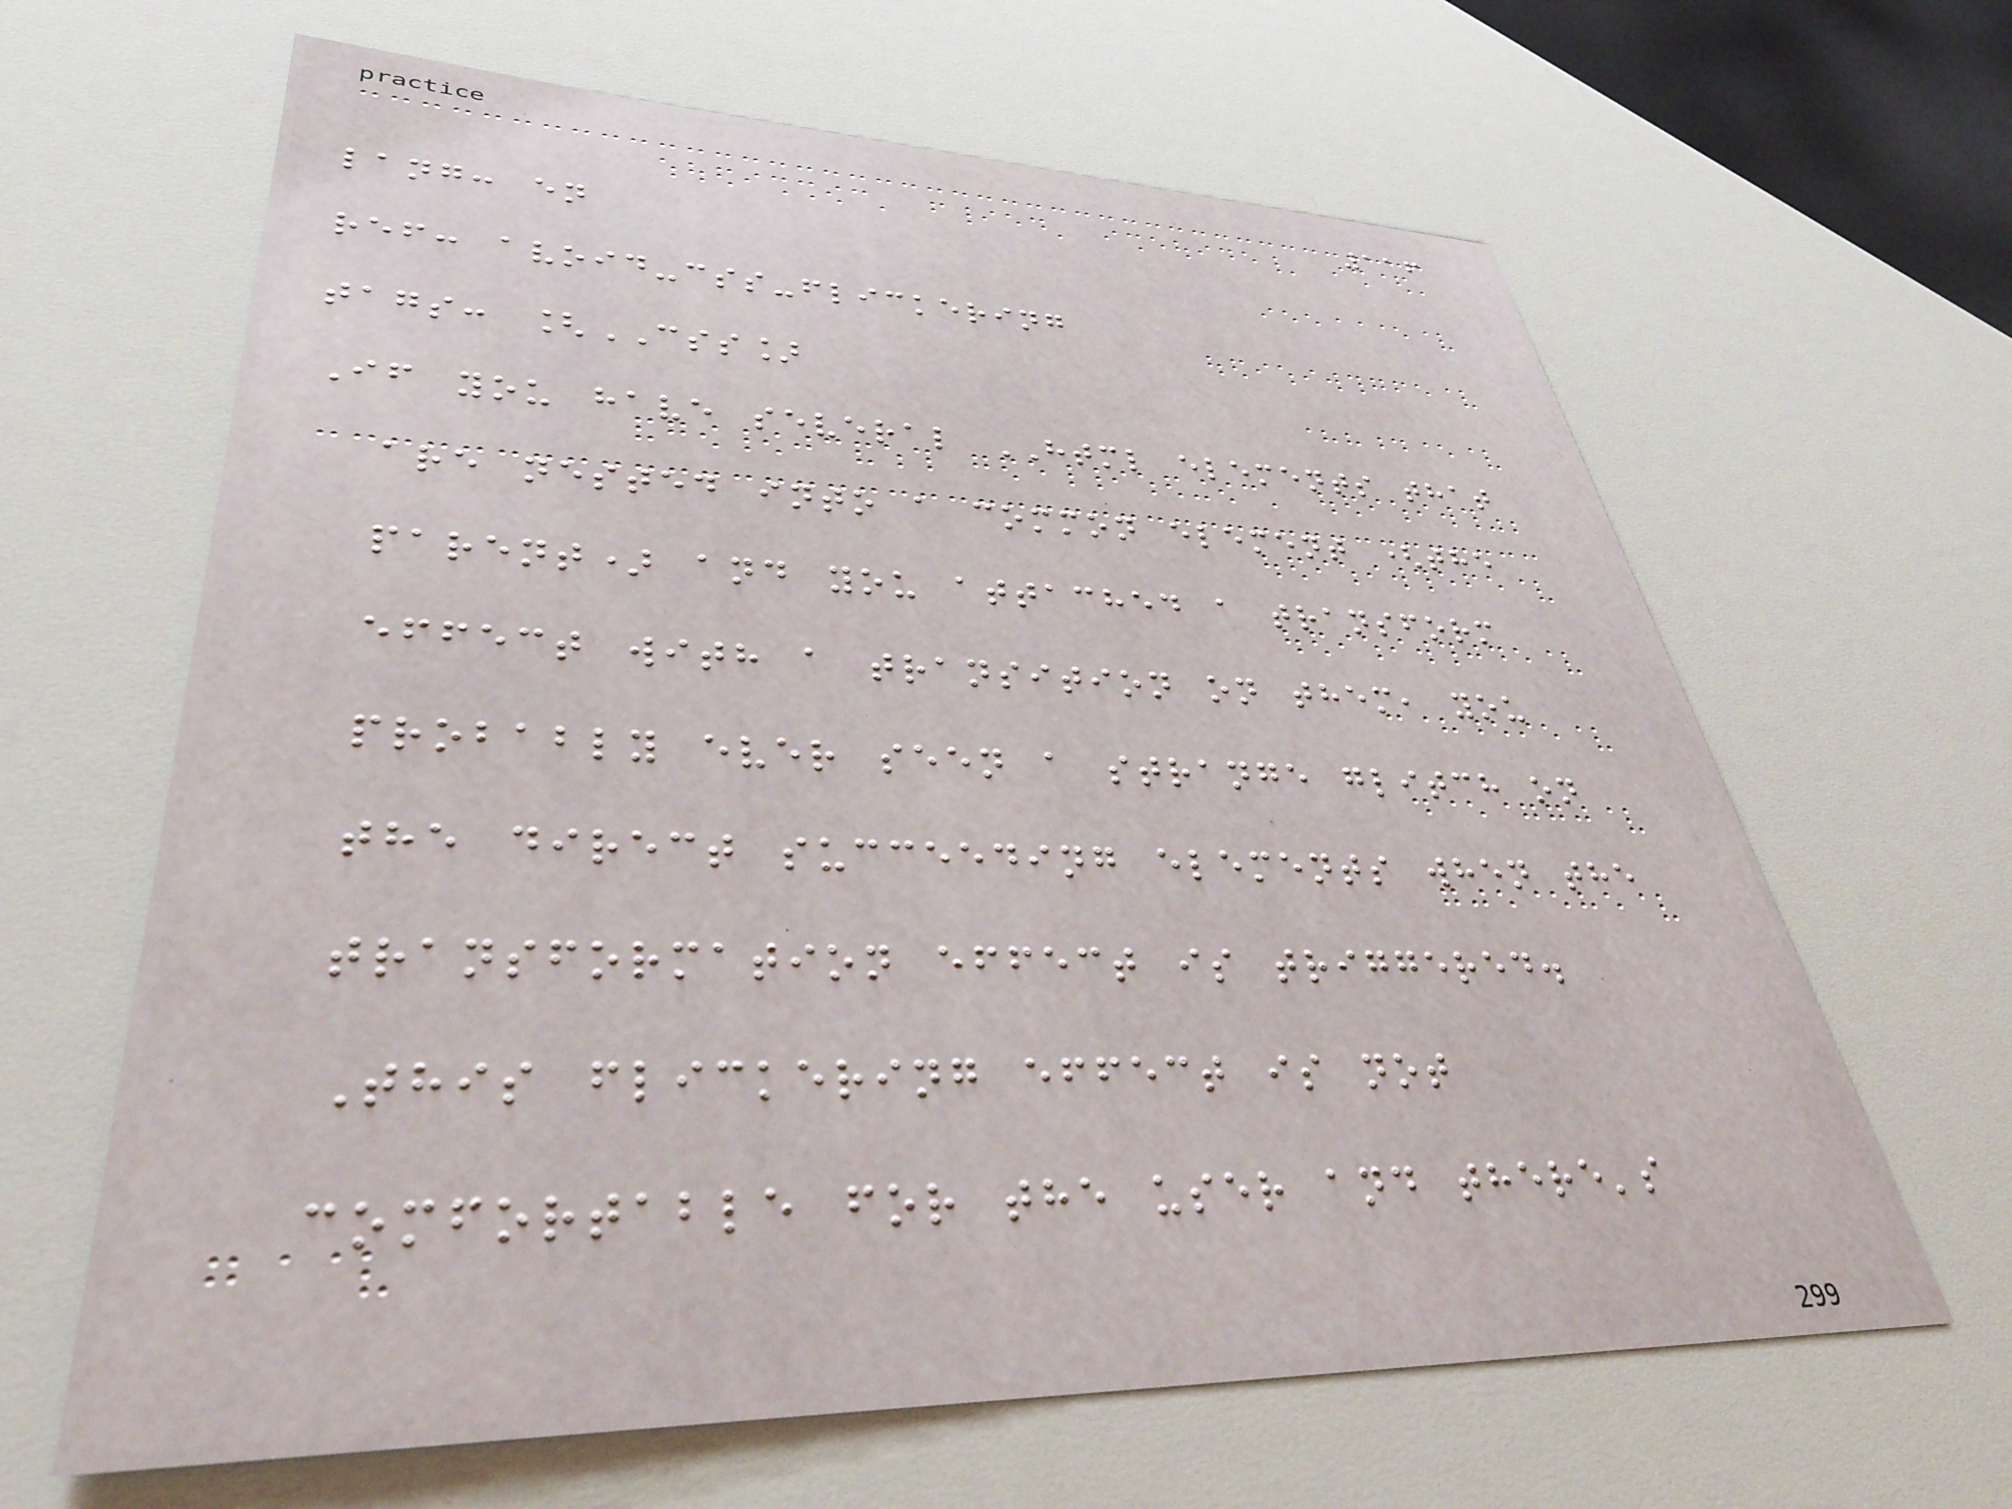116
lang: en
ref: avoid-css-flickering
tags: [CSS]
If you have several HTML elements that
are nested into a common element (the
parent) and you attached a transform
effect with a transition on them, you
probably ever seen a strange glitch on
the direct succeeding elements when the
transformation effect is triggered.
This flickering effect is not
comfortable for the user and there's
